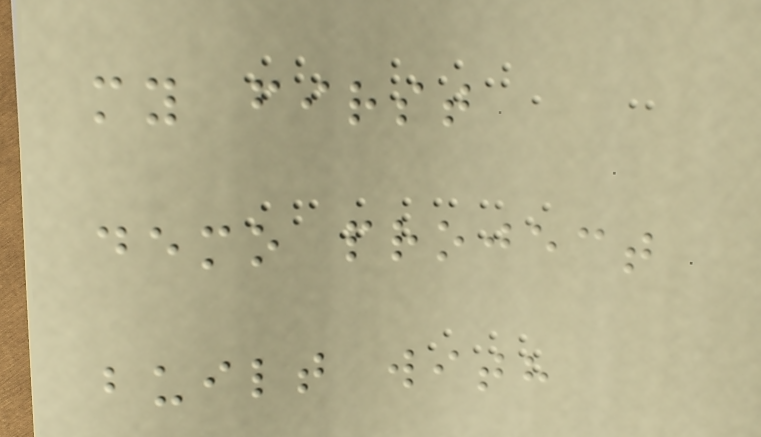my first
demo project
built with
